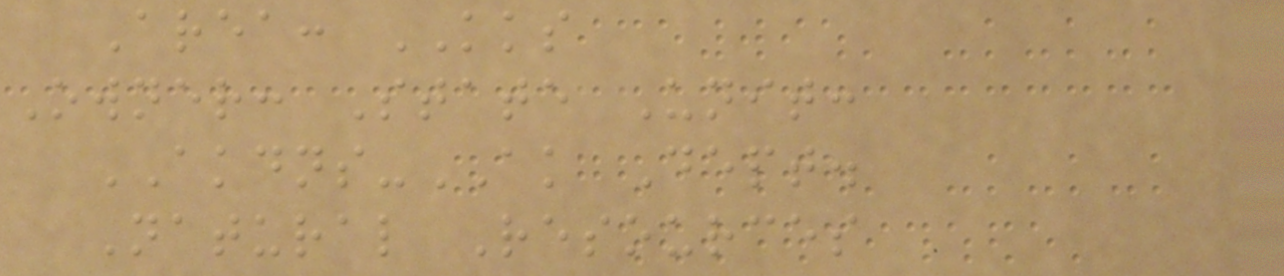Area: KKS
Owner: State Unit:
AKDNS-AK Dept.
Natural Resources
